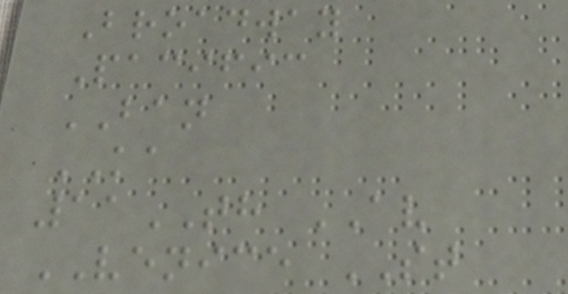Broadway
Pacific
BAN
KA
11TH AV
VENICE ST
